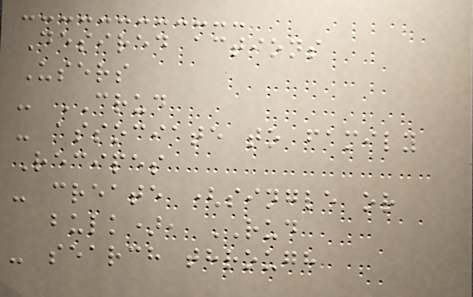Desired actions
Users
- CRUD
- associate to family
Recipes
- create (single or
bulk), RUD
- search through
